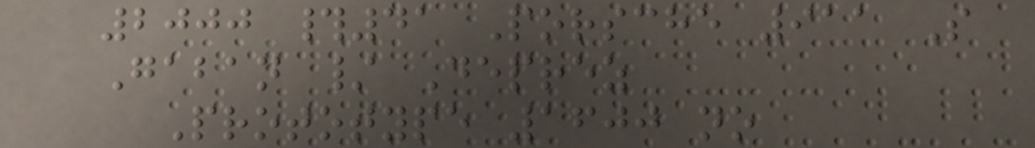2000 #41 Porsche 911 S
Gaban / Deprez
Prototype 1600 no
